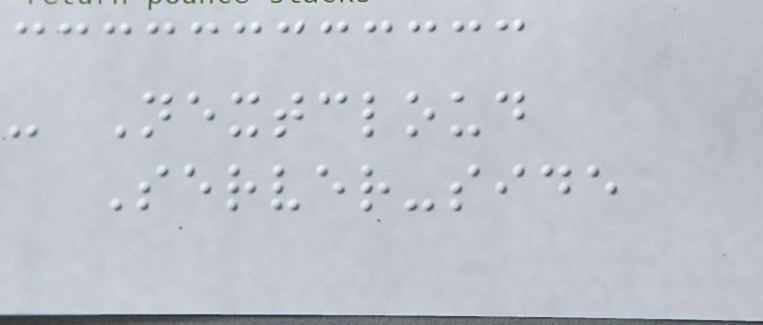- Nextcloud
Server-side
